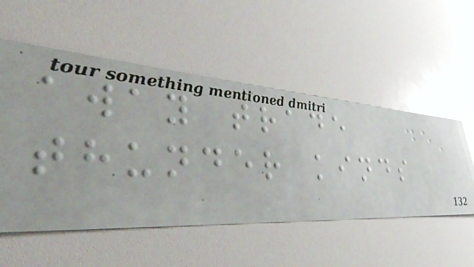away trade
thunder kinds
